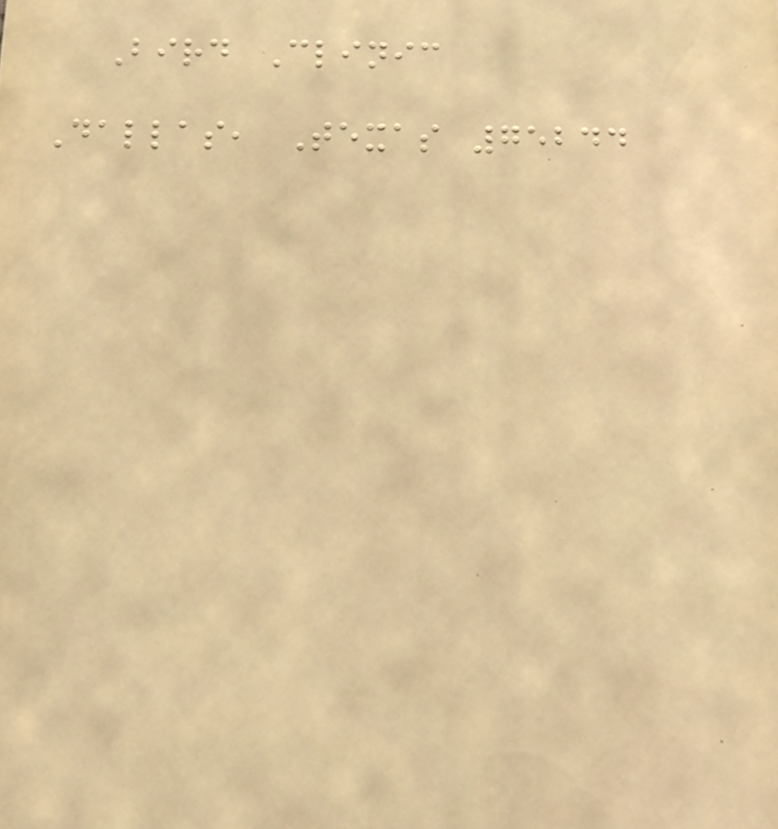Bird Clinic
Dallas, Texas 75244
